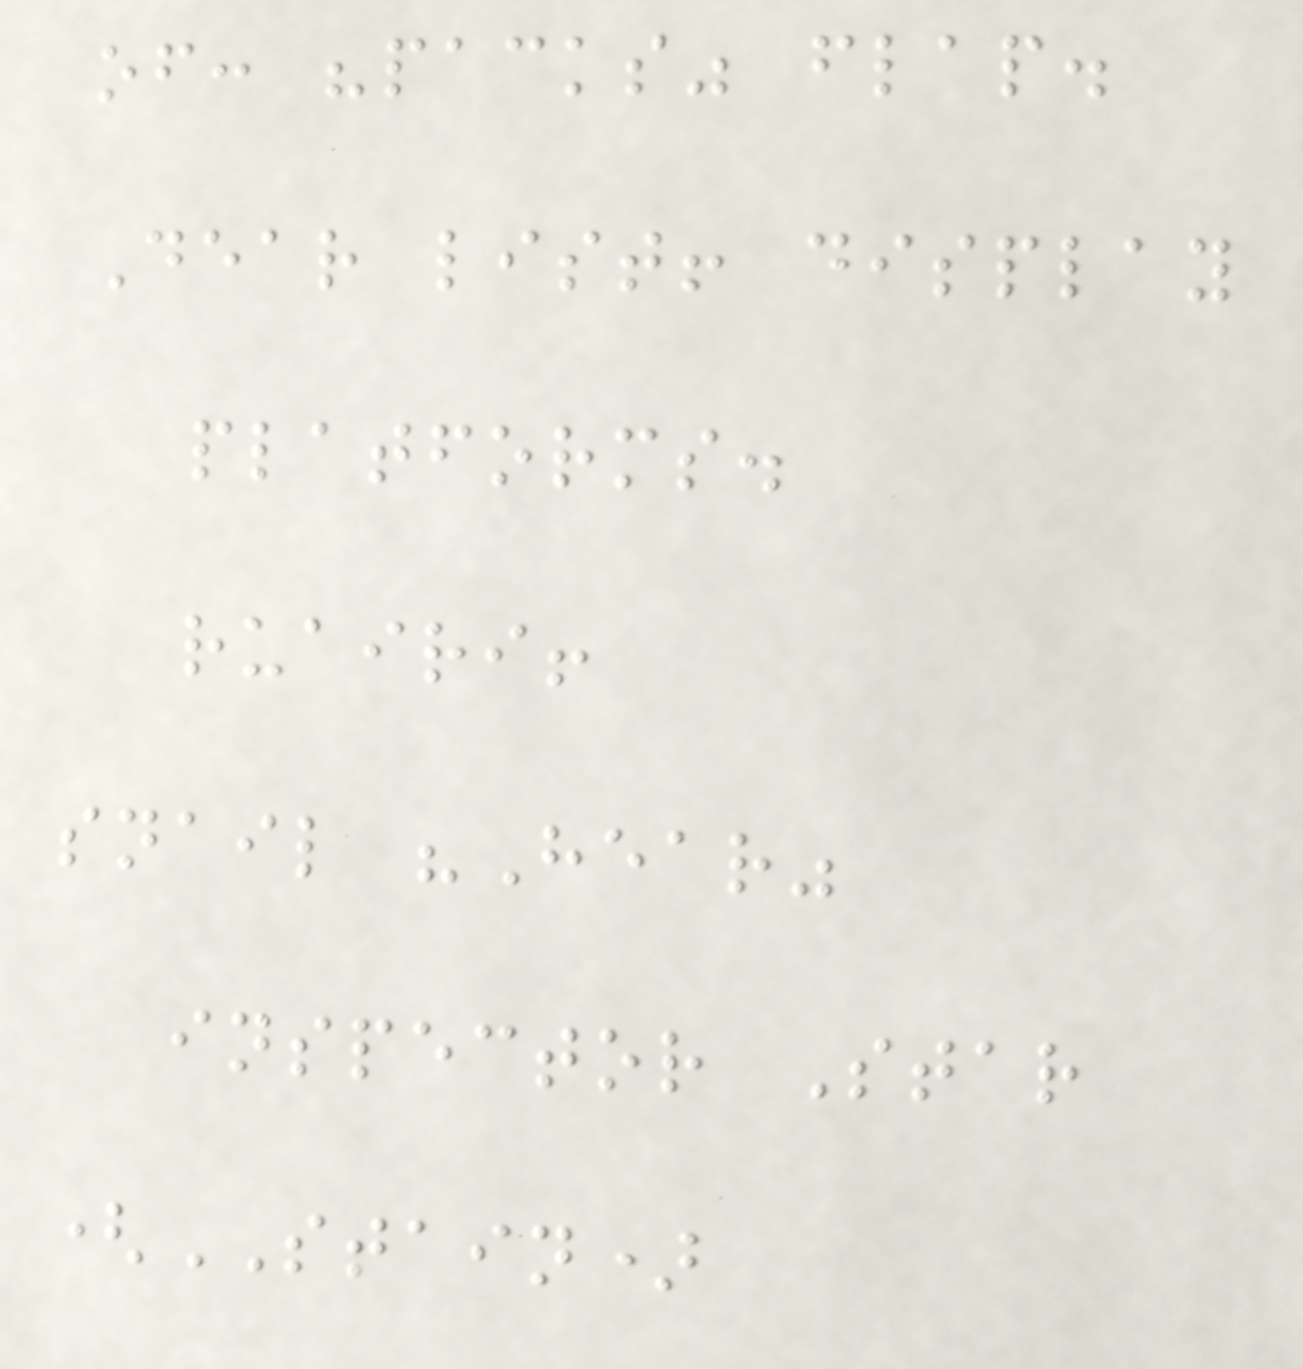of: "packs" flap.
Dear list! display
platforms.
ruairi!
snail "Hear"
inspector Star
(STAIN)
